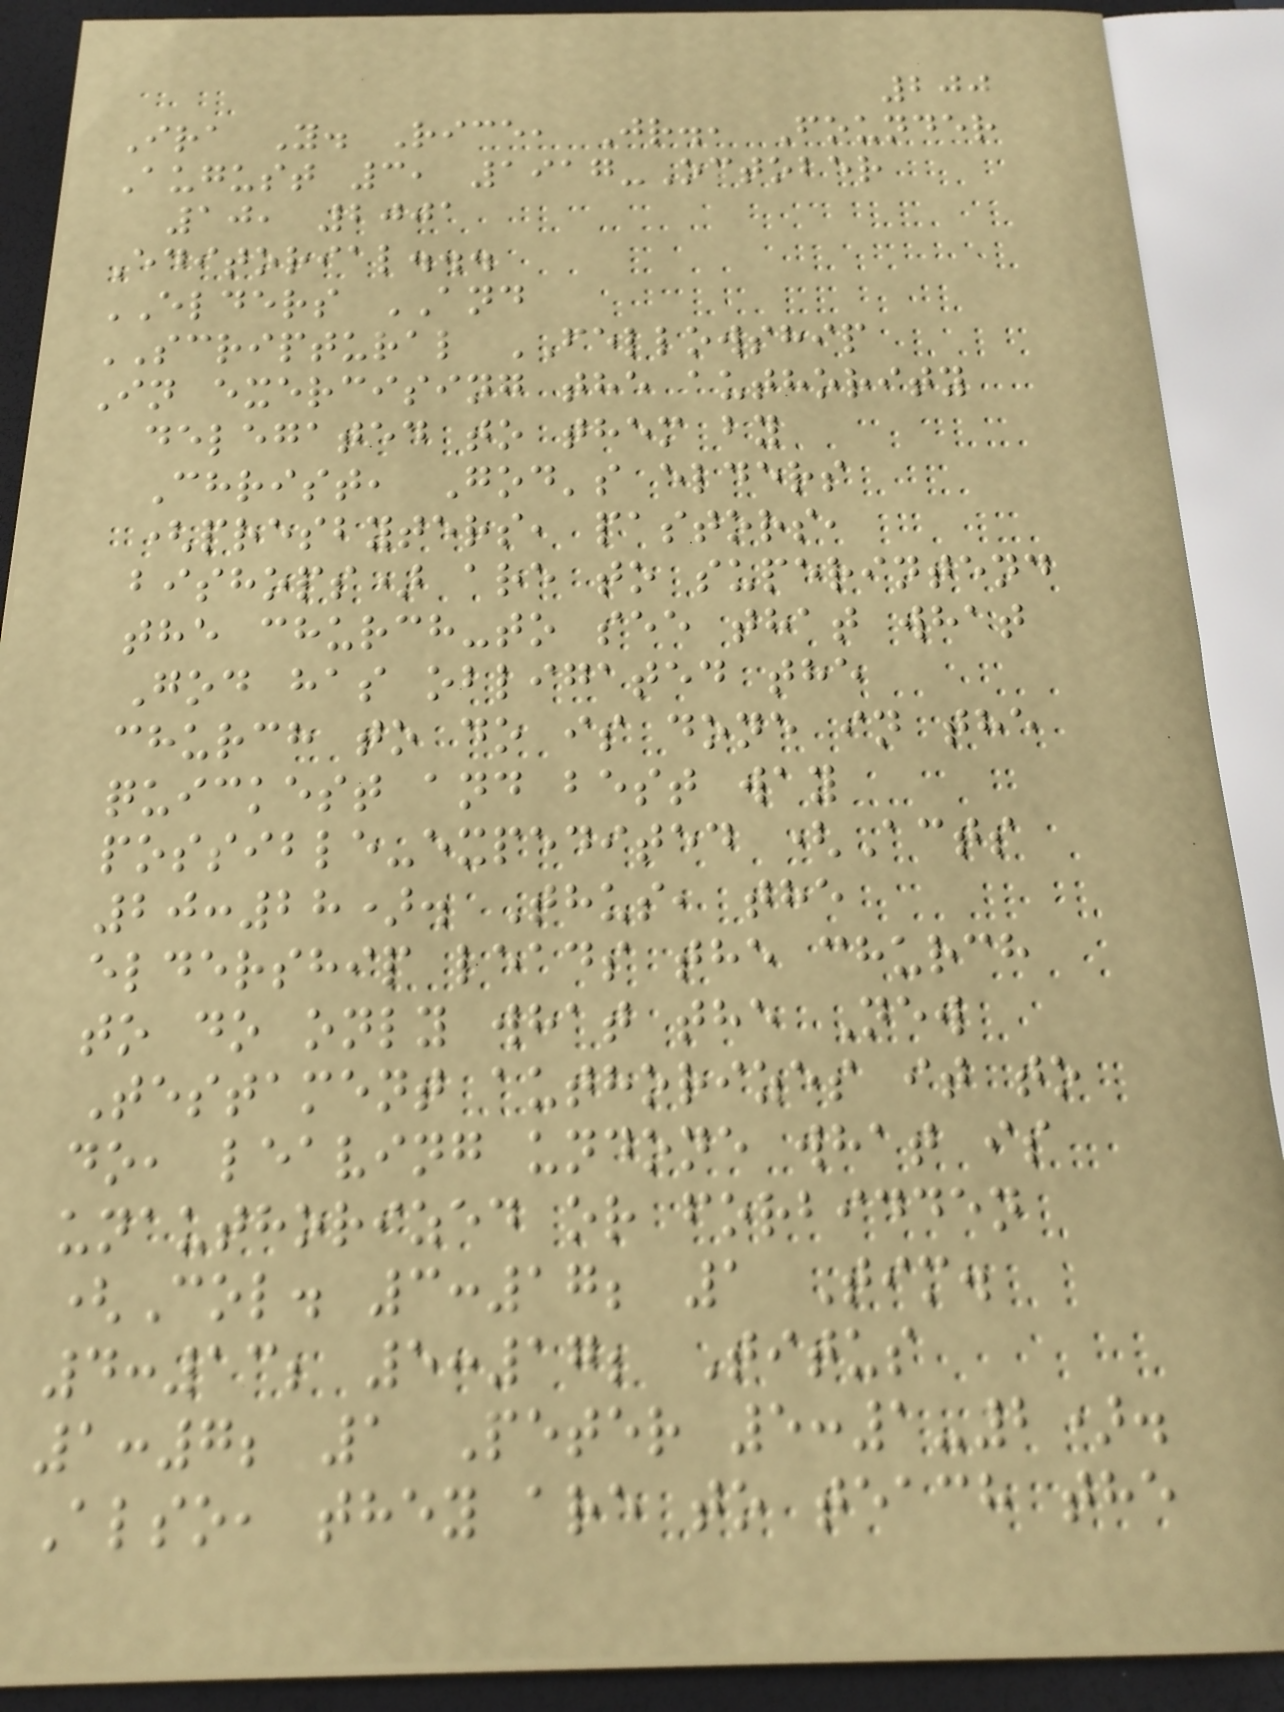200
Ira Y. Rice, Jr., Founder
August 3, 1917-October
10, 2001
Editorial...
ELDERS AND
SCRIPTURAL FELLOWSHIP
In exercising the authority
delegated to them by
Christ, God's elders
(presbyters, pastors,
bishops) are to superintend
the church-to see that what
God has obligated the
church to do is done in the
quickest and best way
possible-expedited (Acts
20:28). Thus, the
eldership leads the church
to do only what the New
Testament authorizes it to
do, leaving undone what is
unauthorized or forbidden
(Col. 3:17; 1 Tim.
4:13; 5:17; Titus
1:7; 1 Peter 5:1-2).
Also, they are to teach the
